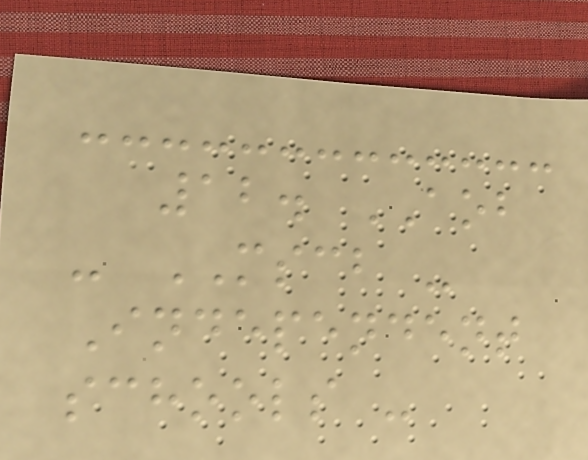12. AOB
- MSCB -
Independent
schools -
